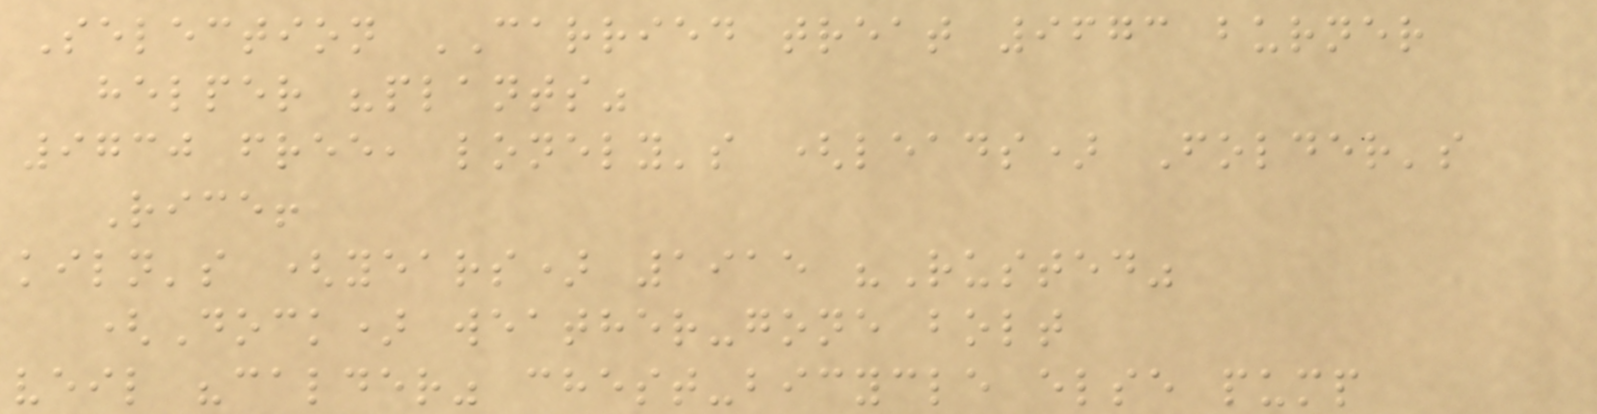Selection CARRIED treat 9673 burner
helper "plants"
9730 free, lonely's (leads) Folder's
Rice!
kiln's (years) 1915 "Rusted"
(Dock) weather-gone bolt
veil "calder" chest-bicycle else pump
